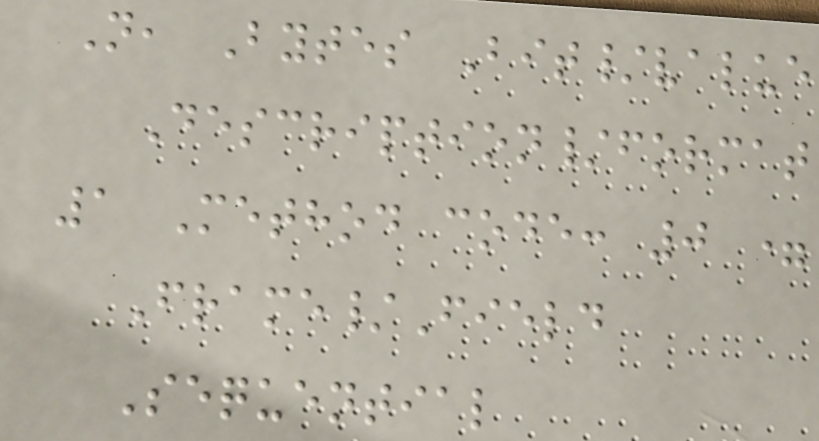N, Bytes Bit/value
Description/format
1 Method code: 0 =
Frame/Field
Sequential
